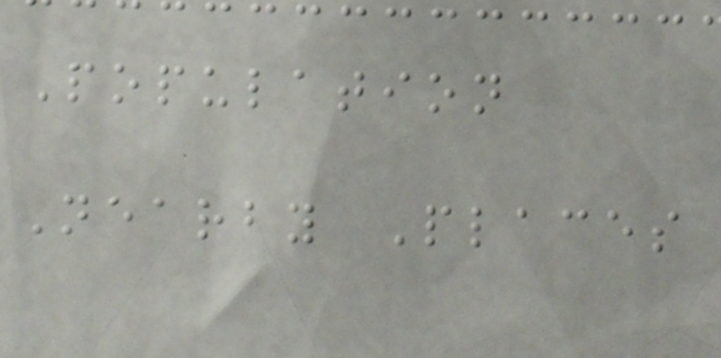Population
Nearby Places
